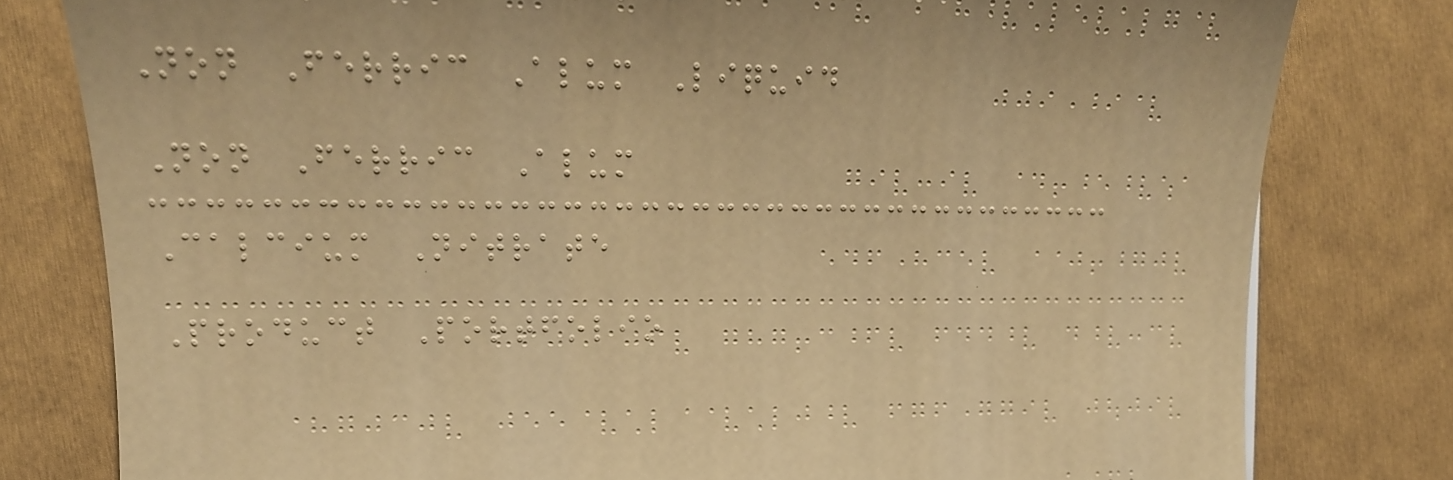Non Ferric Alum Liquid
Non Ferric Alum
Calcium Nitrate
Product Portfolio
